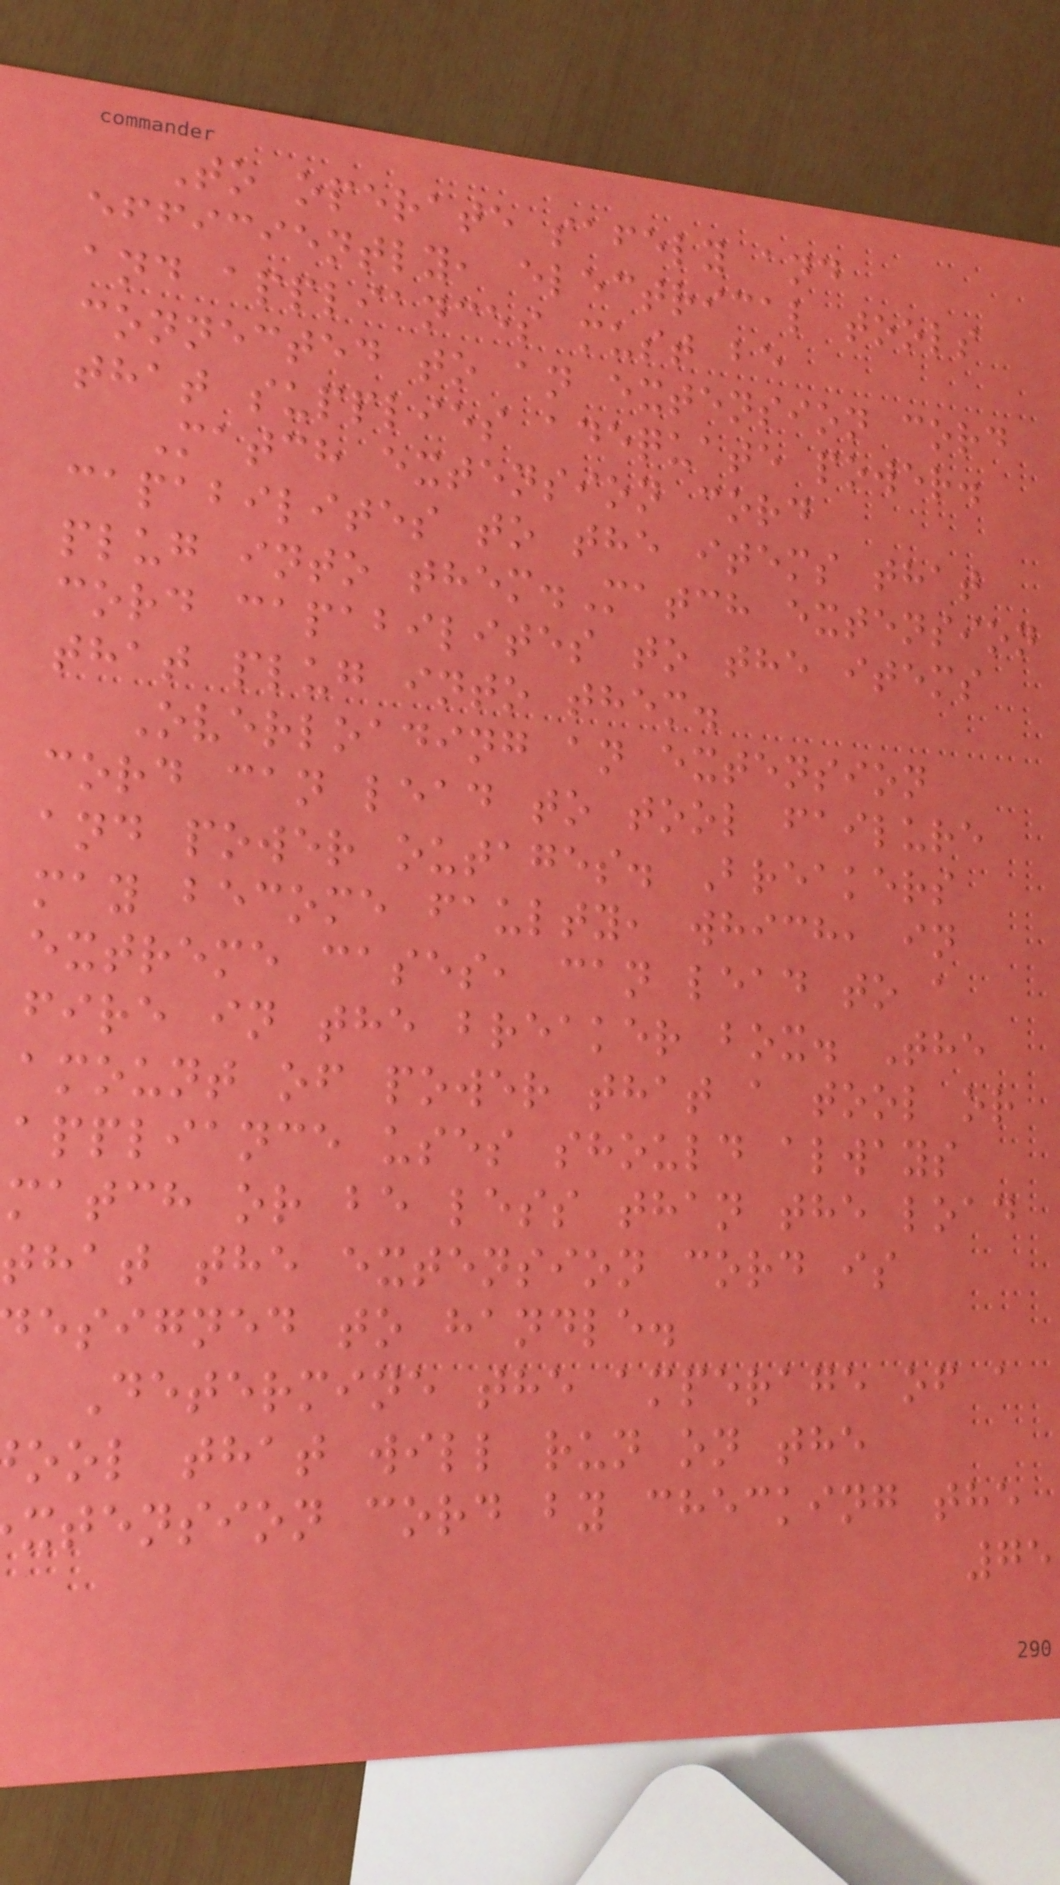To operate safely and
efficiently, electrical tools
and appliances must be
connected to an extension cord
that supplies adequate power.
Match extension cord
capabilites to the items that
plug into them.Match extension
cord capabilites to the items
that plug into them.
Overloading an extension
cord can lead to tool failure
and power outages. Breakers
may become faulty, which, in
extreme cases, can lead to a
fire in the breaker box. The
amount of power that a tool or
appliance uses should always
match or be less than the load
that the extension cord is
esigned to handle.
Determine the amperage of a
ool that will run on the
xtension cord by checking the
75
